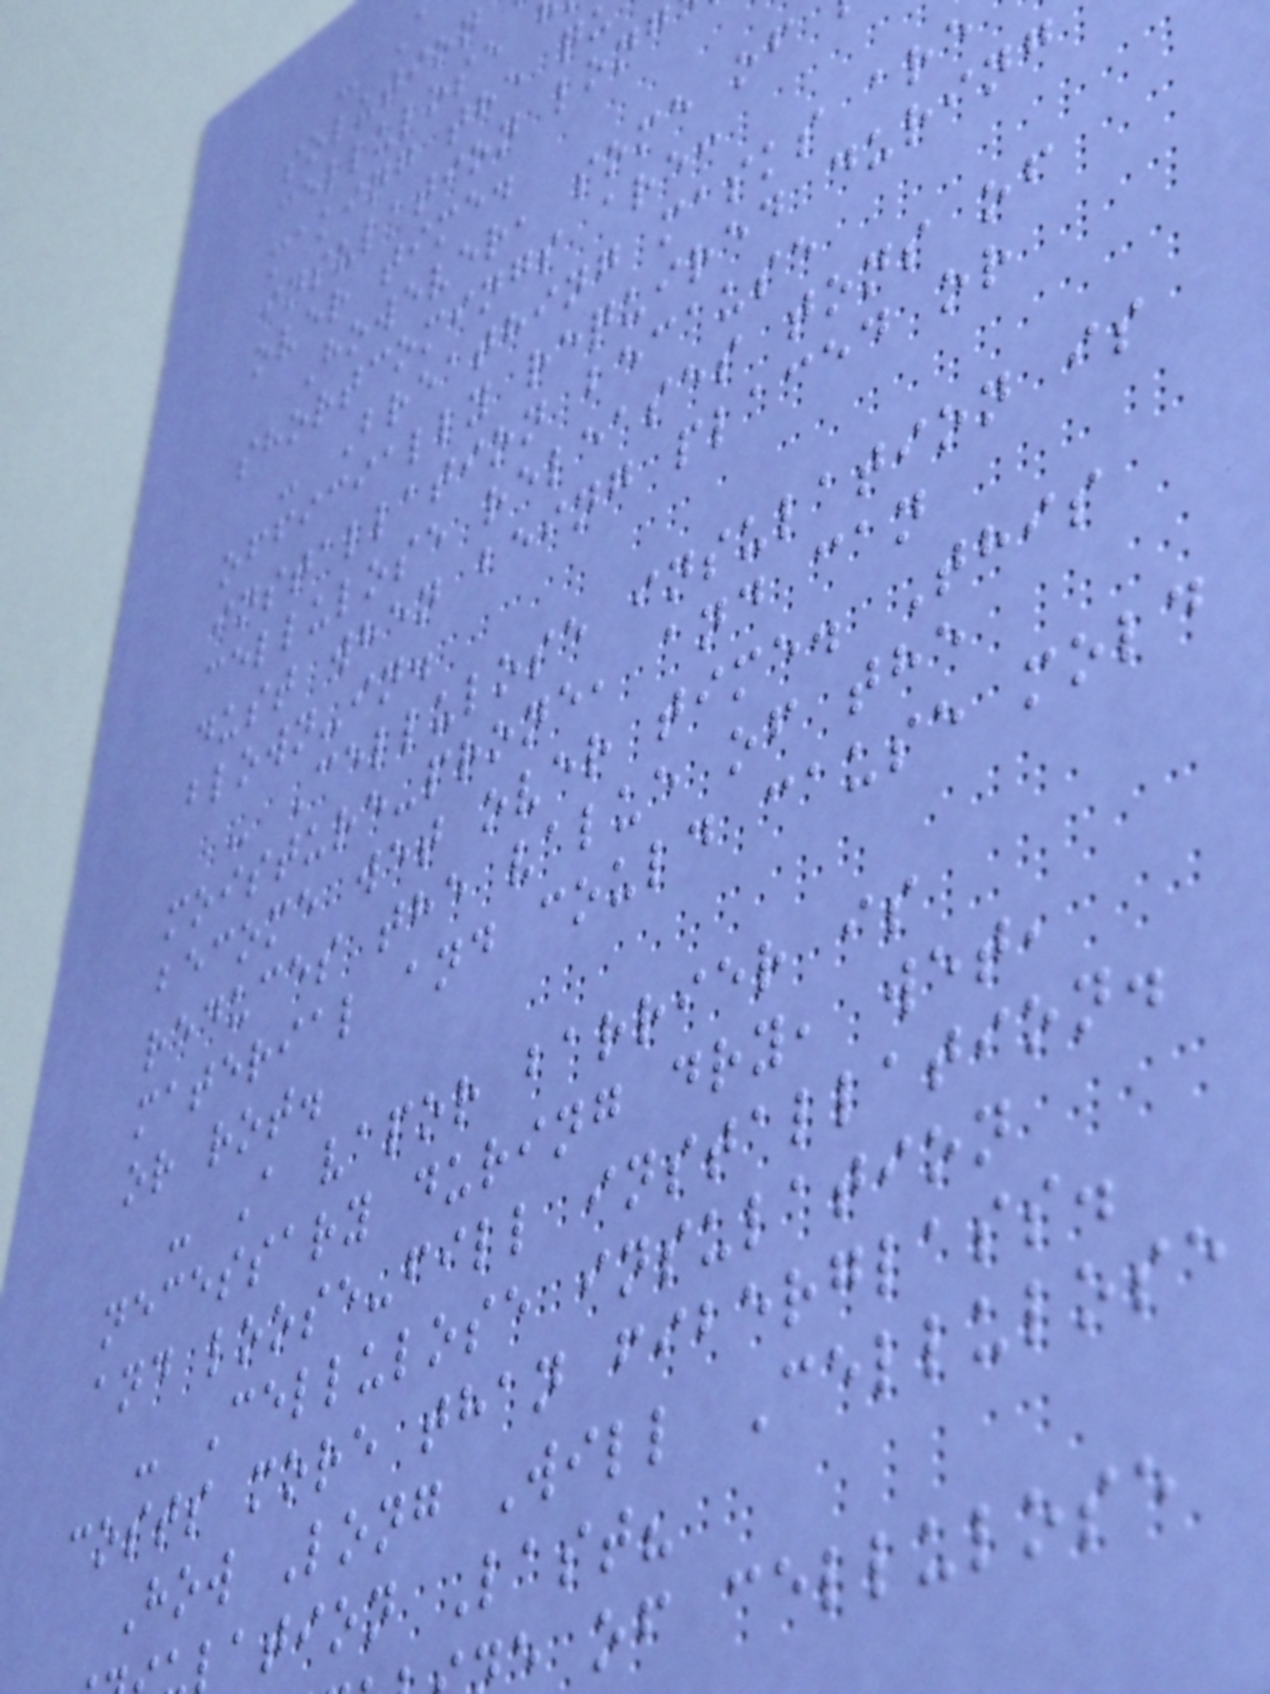solution
cellulose
making the q
insulation long
over time.
However, some of
shortcomings are:
- Breathing masks are
officially required during
installation because
cellulose releases tons of
dust when being placed or
blown-in.
- Cellulose insulation is
moisture-prone, and can
become wet over time. This
reduces the value of the
material and could cause mold
or rot.
- A vapor barrier is
necessary during dry, wet,
and loose-fill installation.
- Cellulose insulation
costs more than fiberglass.
How Long Will Cellulose
lation Last?
e of cellulose
